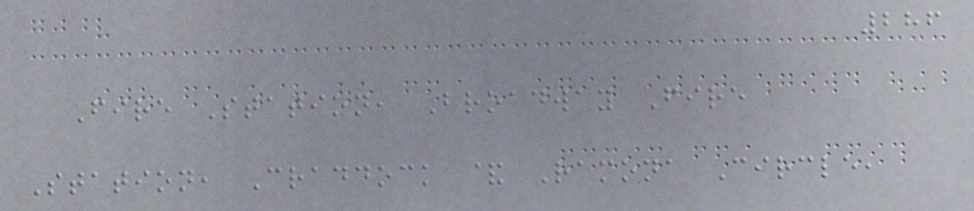286
Fire Station, Broadway Fire
Station, Craddock & Ramona Circle,
